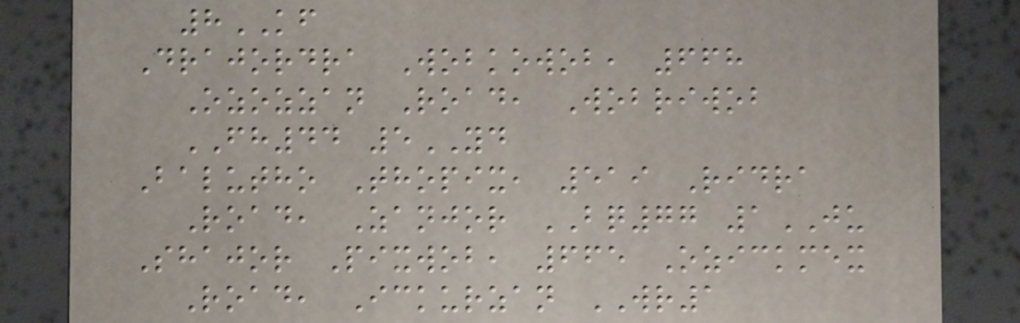8KF
Drajordra Wobkowob, 668
Ozozzan Road, Wobriwob
FH44 5YD
Balutho Thopix, 519 Ridra
Road, Zanjor BQ77 1JU
Shajor Pixwob, 665 Ozickmex
Road, Ickurzan WR1
